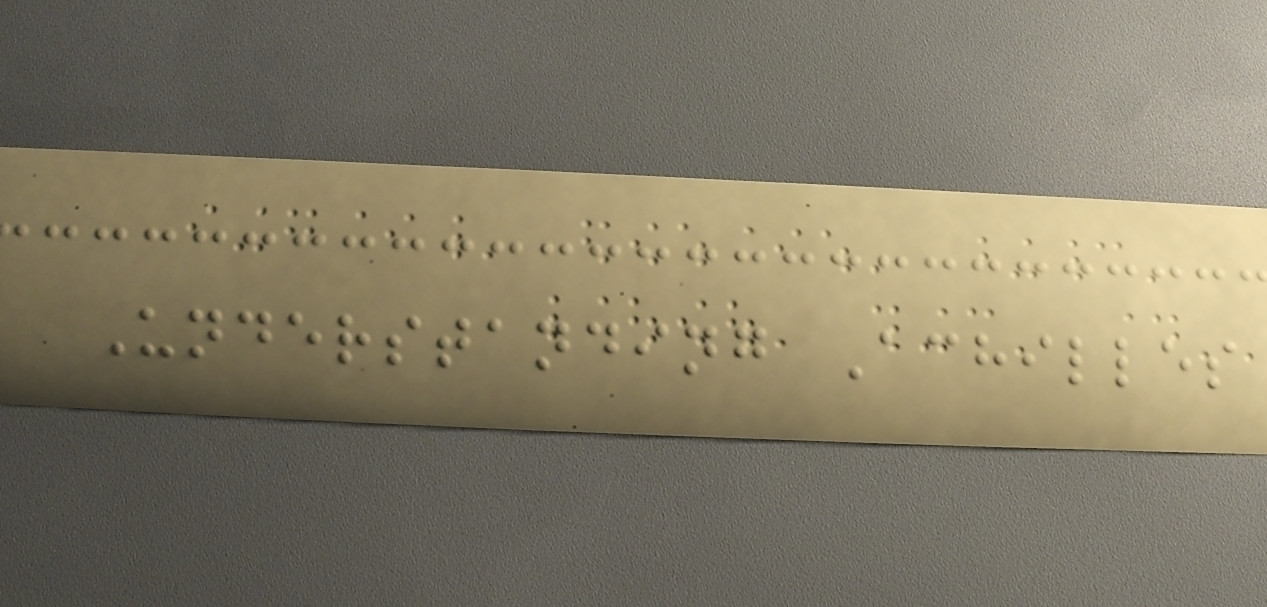Understanding Achilles
